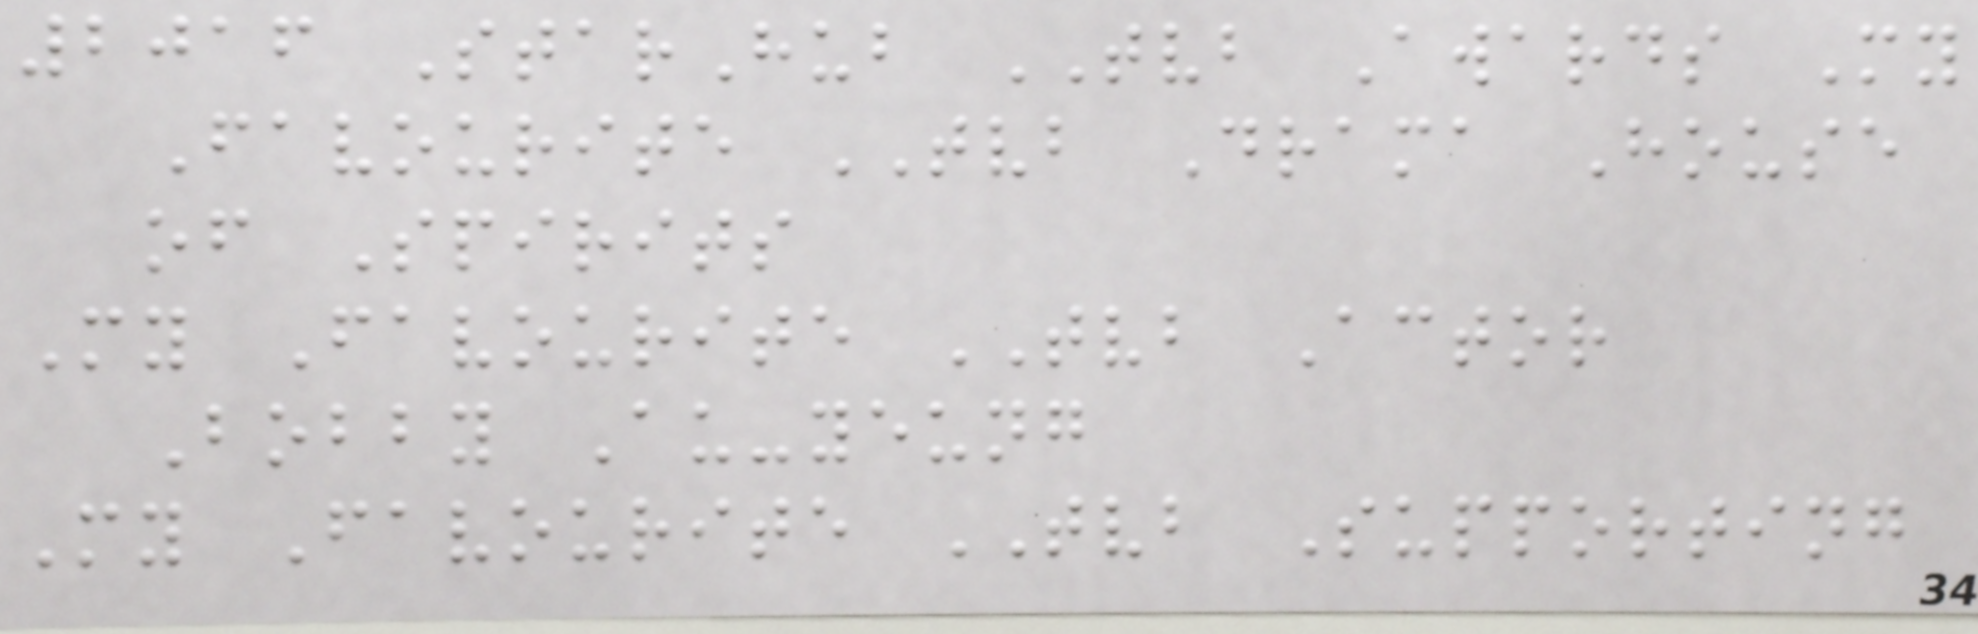2016 StarHub TVB Awards My
Favourite TVB Drama House
of Spirits
My Favourite TVB Actor
Bobby Au-yeung
My Favourite TVB Supporting
